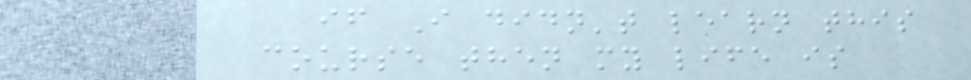if I didn't learn this
course then my life is
